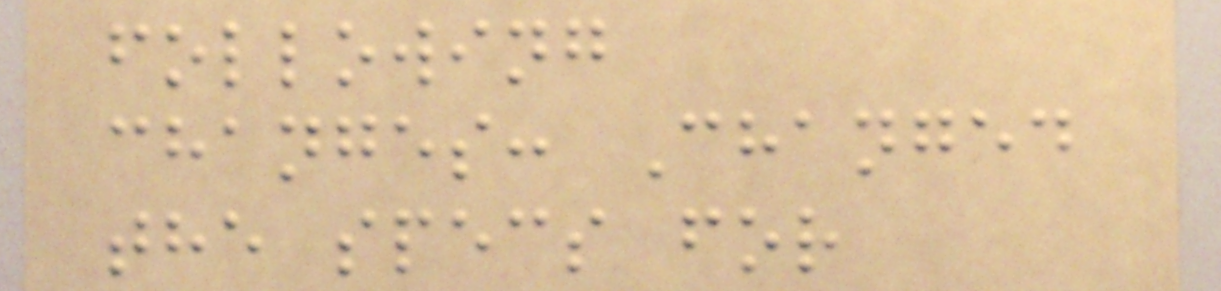following
changes: Changed
the specs for
